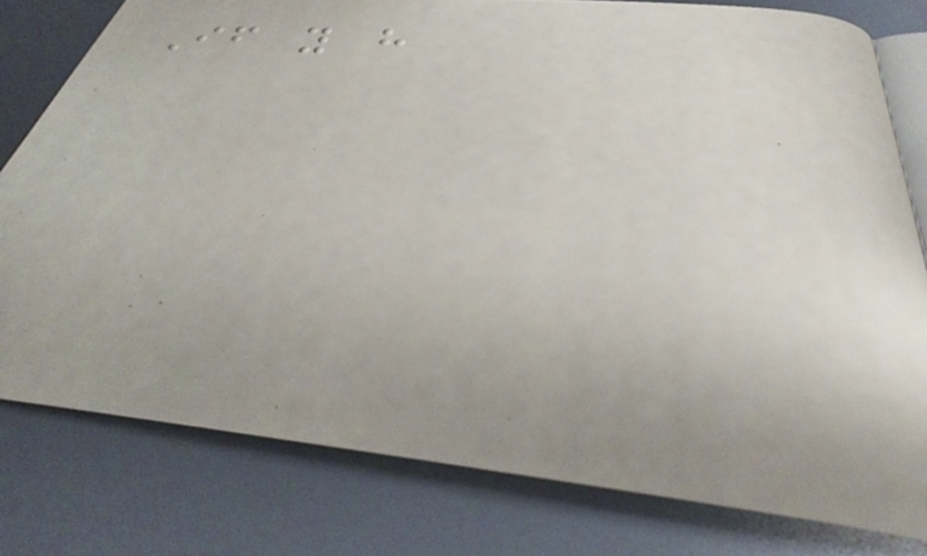If you have
